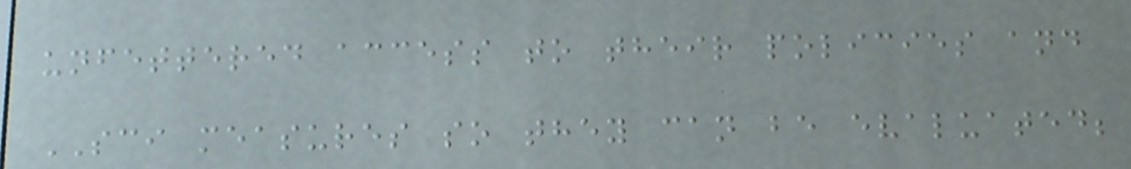unfettered access to their policies and
SCI measures so they can be evaluated;
